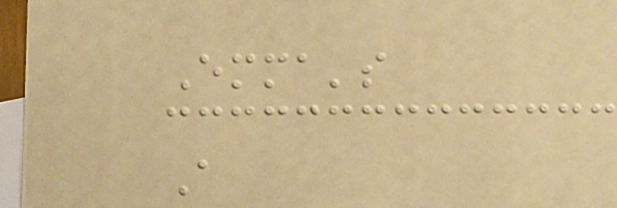Emma's
A
